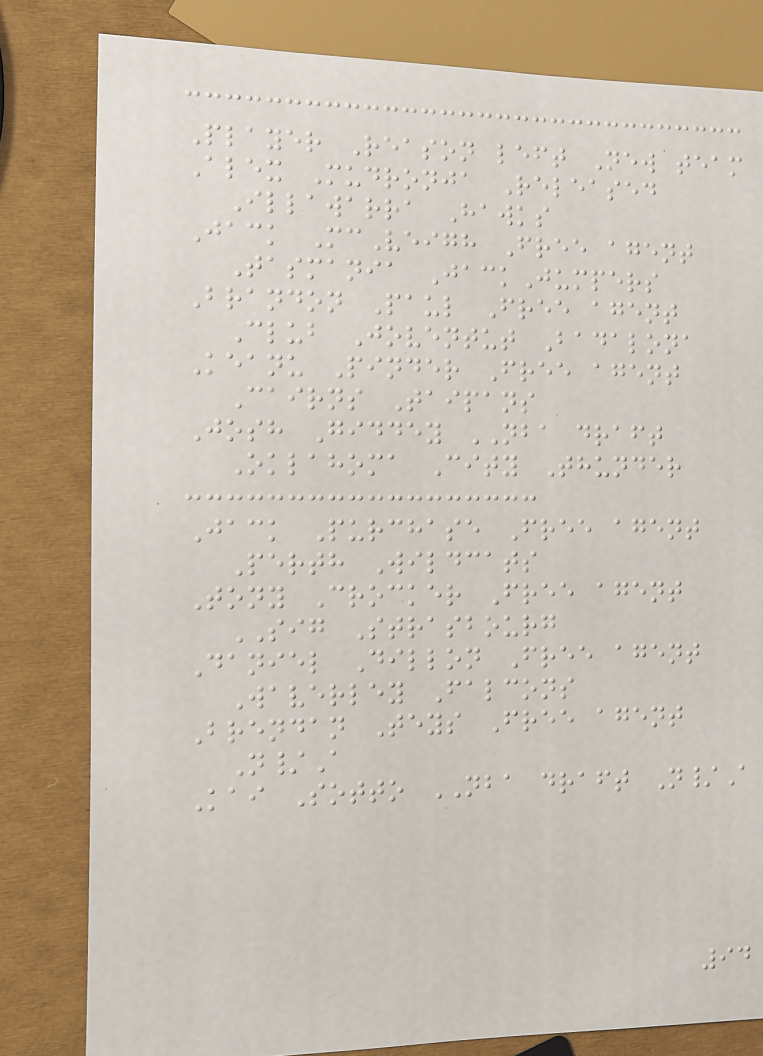Player Reason left New team
Alex Mudronja Released
Illawarra Hawks
Jack McVeigh Free agent
Tasmania JackJumpers
Brandon Paul Free agent
Club Joventut Badalona
Keanu Pinder Free agent
Cairns Taipans
Josh Giddey NBA draft
Oklahoma City Thunder
Jack Purchase Free agent
Perth Wildcats
Tony Crocker Free agent
SIG Strasbourg
Daniel Dillon Free agent
Waverley Falcons
Brendan Teys Free agent
N/A
Kai Sotto NBA draft N/A
94
